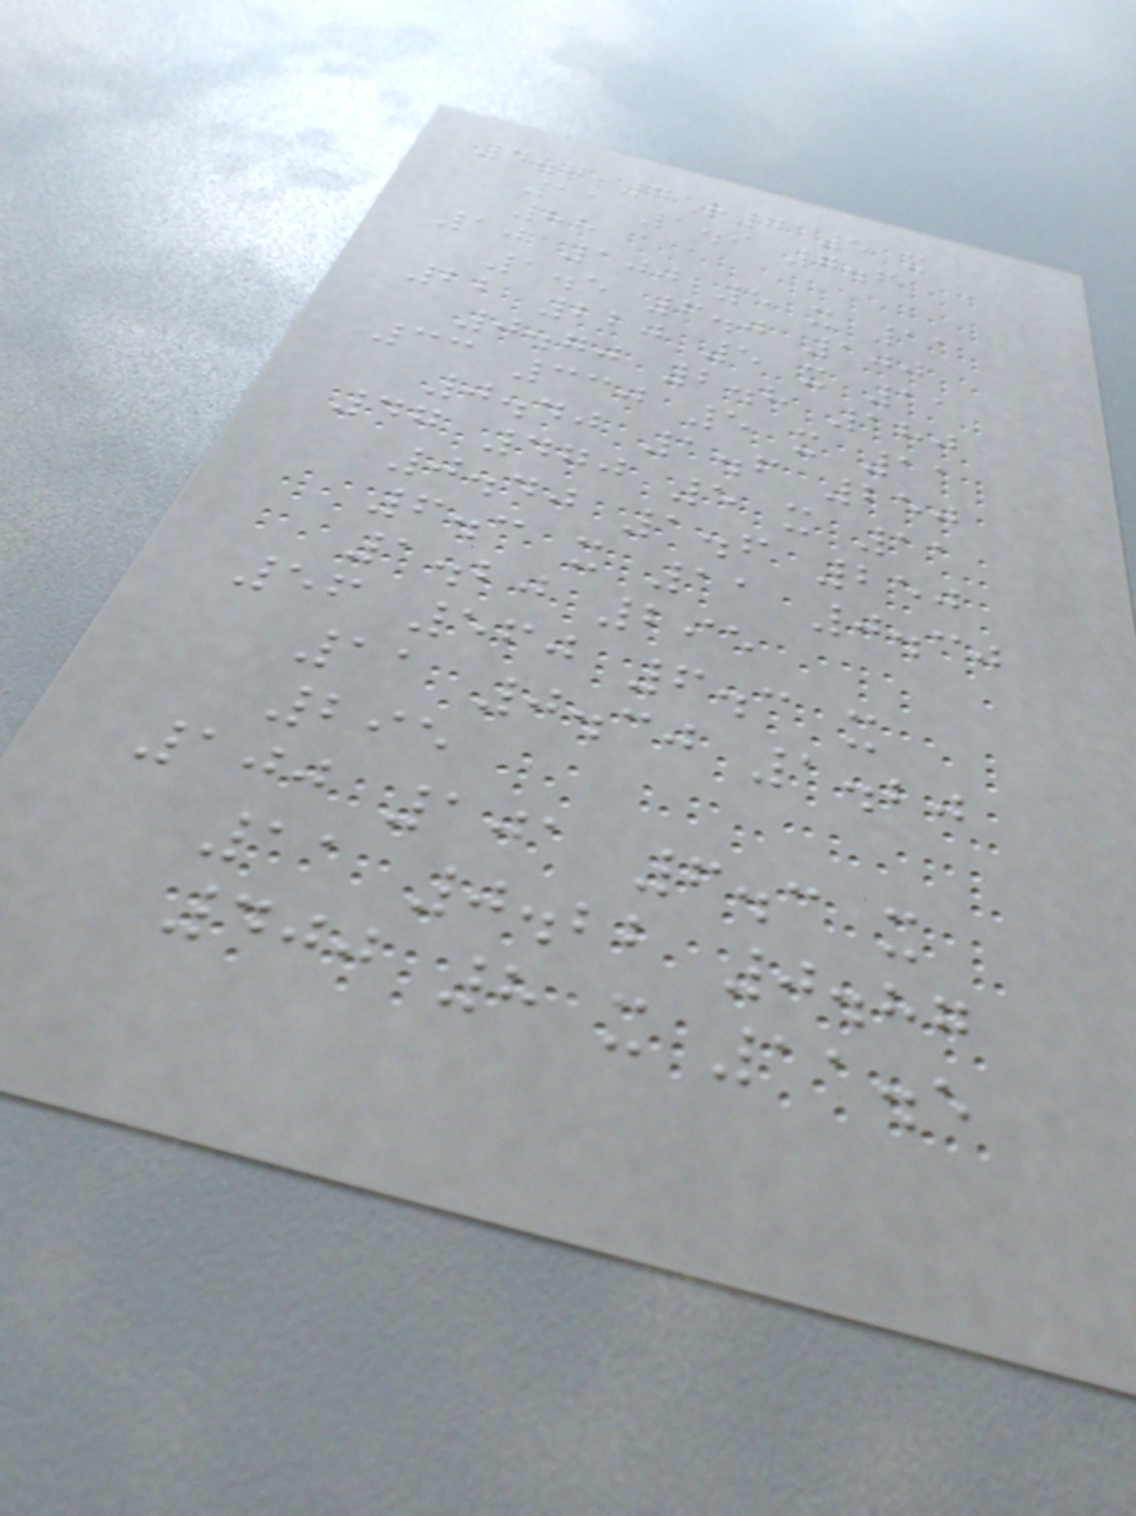4.7 4R7 5 x
11 1.9 7.6
88
10 100 5 x 11
1.5 6.0 100
22 220 5 x 11
0.70 2.8 180
33 330 5 x 11
0.40 1.6 250
47 470 5 x 11
0.40 1.6 250
6.3 x 11 0.30
1.20 295
56 560 6.3 x
11 0.30 1.20
295
100 101 6.3 x
11 0.22 0.87
400 8 x 11.5
